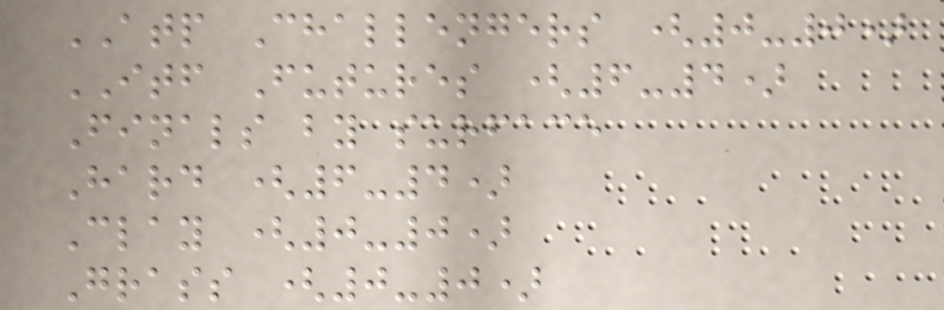ATP Challengers (0-0)
ITF Futures (6-4)
Finals by surface
Hard (6-4)
Clay (0-0)
Grass (0-0)
